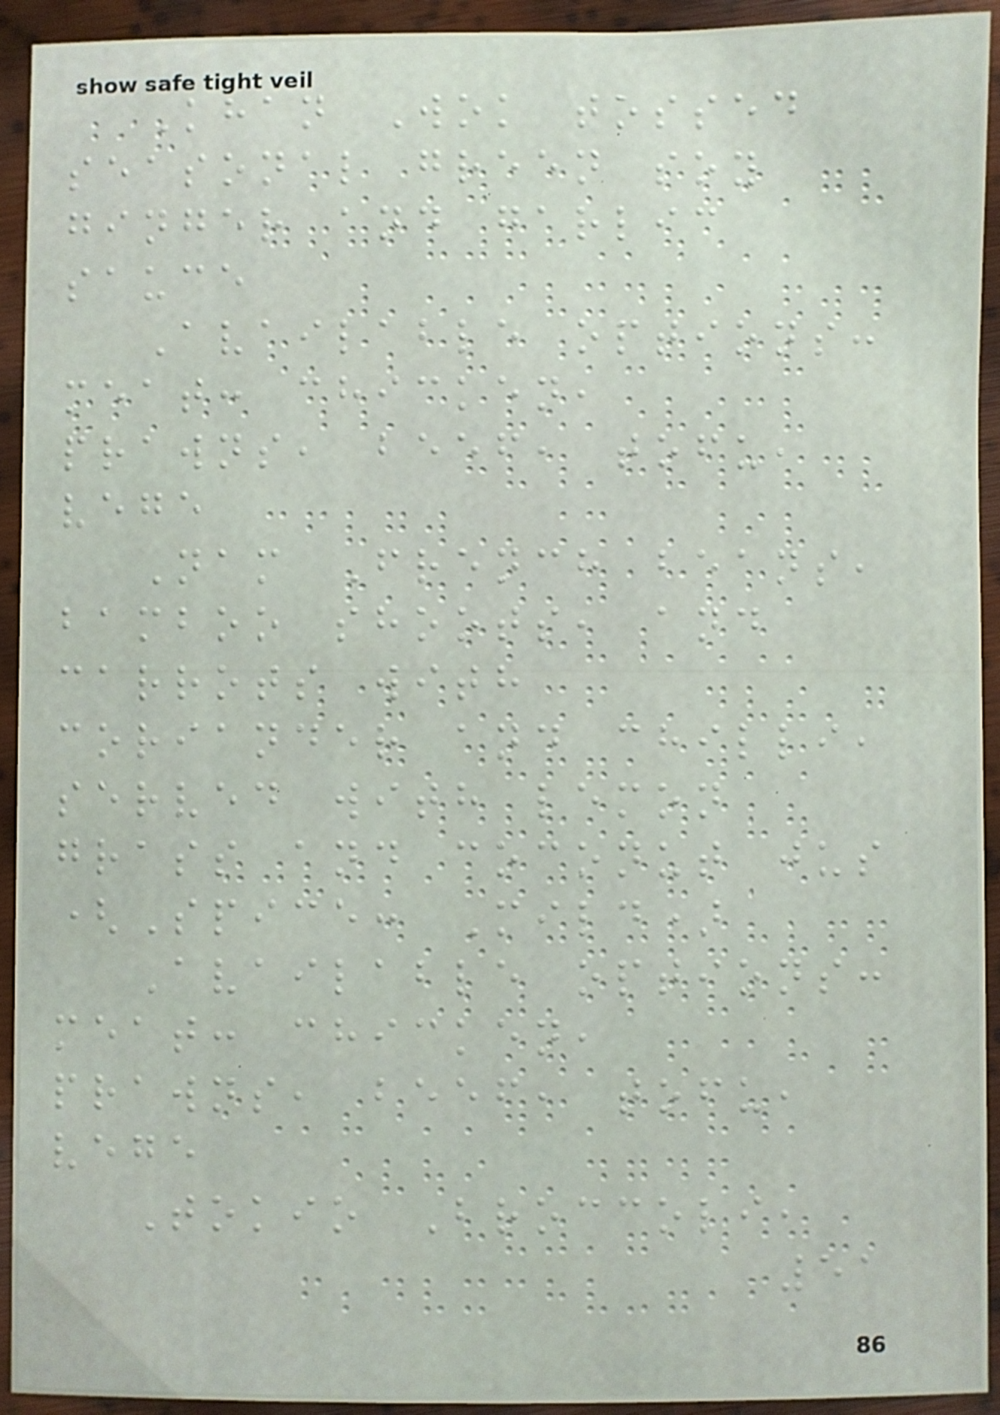Khan Wok tossed
seasonal green soy
ginger and garlic
sauce
Available options:
meat: chicken,
prawns, beef, tofu,
vege
Nam French beans,
bamboo shoots, and
carrots with
coriander and chilli,
served with lemon
grass and coconut jus
(Spice: Mild)
Available options:
meat: chicken,
prawns, beef, tofu,
vege
Tokio Broccoli,
51
